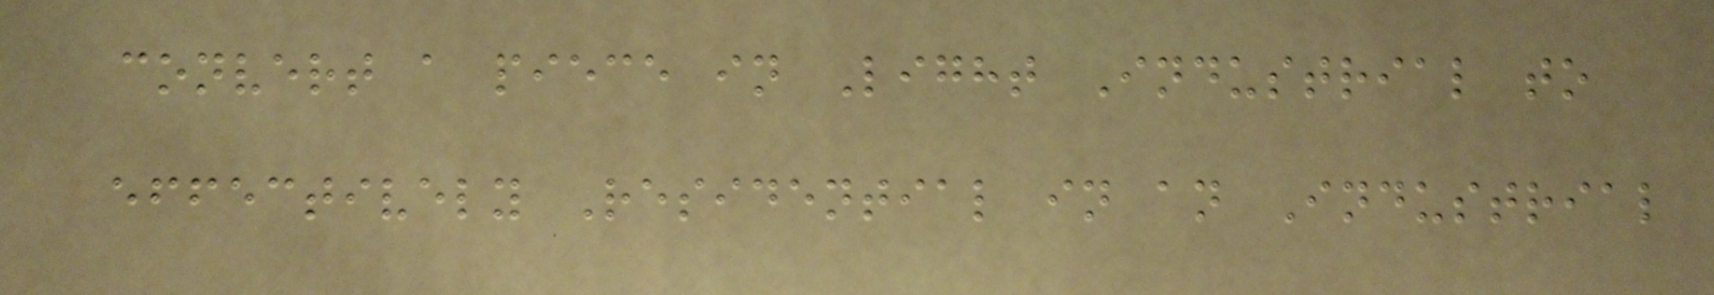convert a piece in Light Industrial to
effectively Residential in an Industrial
